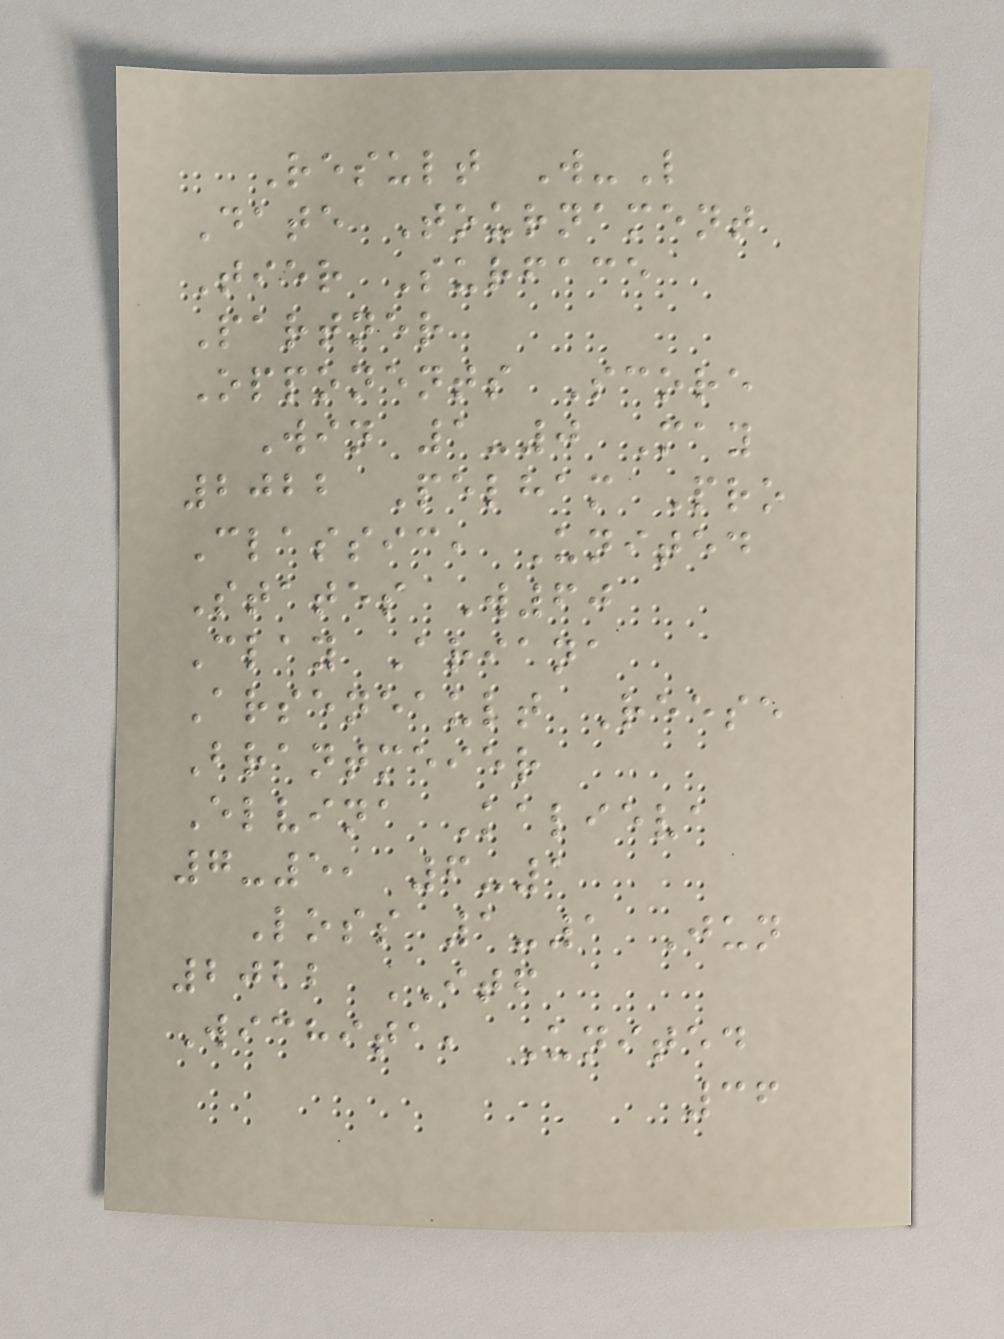Result W-L
Date Tournament
Tier Surface
Partner
Opponents Score
Win 1-0 May
2022 Pelham Pro
Classic, United
States W60
Clay Ariana
Arseneault Reese
Brantmeier
Elvina Kalieva
7-5, 6-1
Loss 1-1 Jun
2022 ITF
Wichita, United
36
